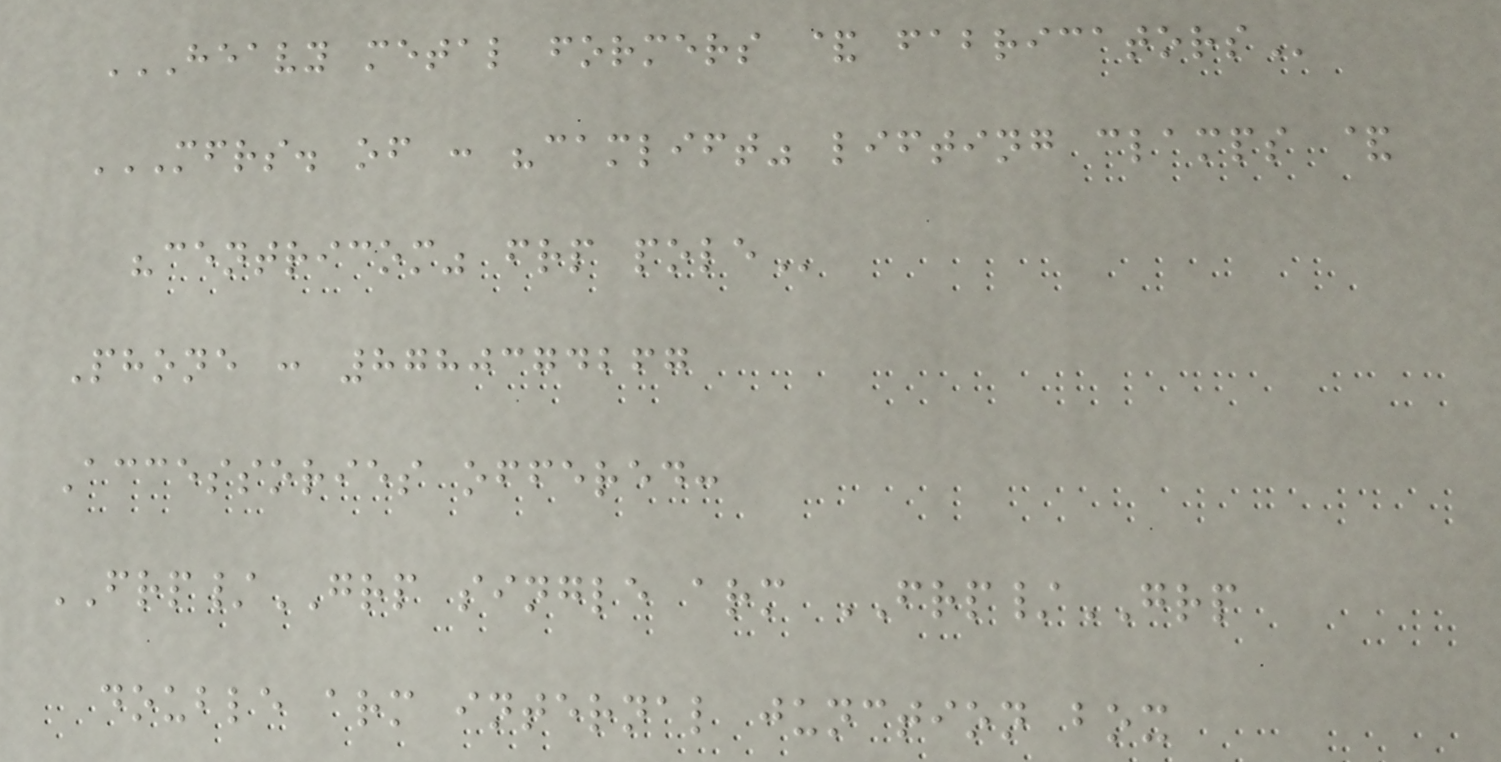HEAVY METAL FORMERS & FABRICATORS
MFRS. OF : "CAMLIFT" LIFTING CLAMPS &
"CENTRICOM" FRP POLE
Phone : 8780374267
Accessories offered:
FRP/GRP single arm FRP/GRP
double arm internal junction box
